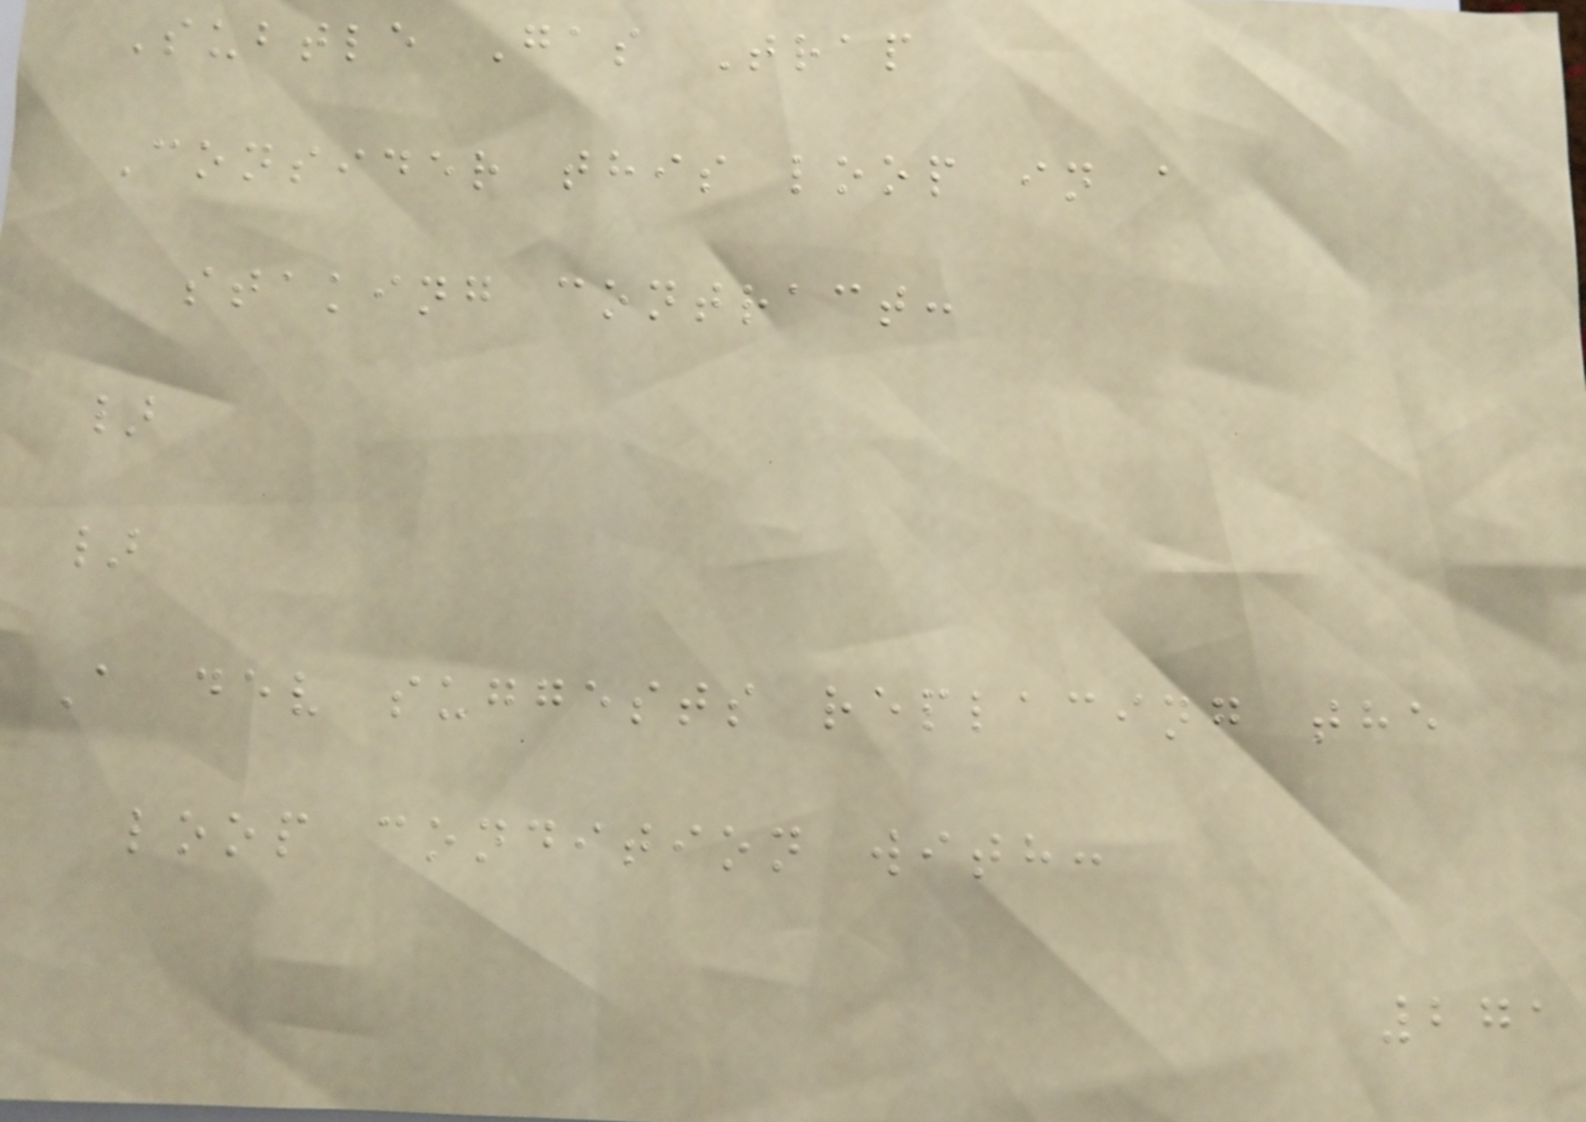Subtle Gas Trap
Consider this loop in a
staking contract:
}
}
A dev suggests replacing the
loop condition with:
271
